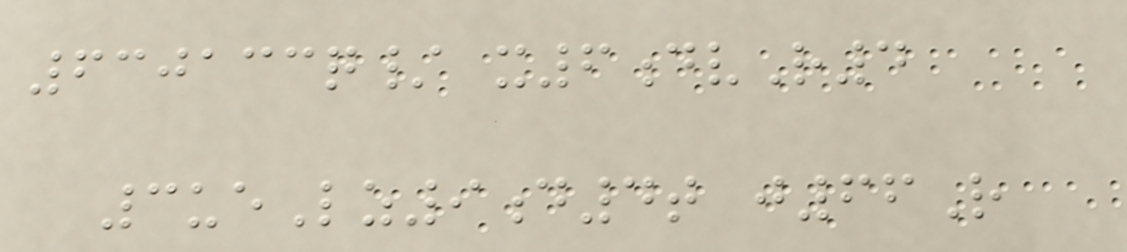630133q/ x6dvR4
3ueLz9d4t j66R
